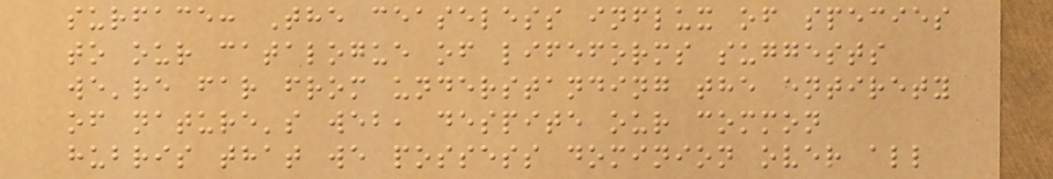surface: The ceaseless influx of species
to our catalogue of lifeforms suggests
we're far from understanding the entirety
of nature's web, despite our common
hubris that we possess dominion over all
